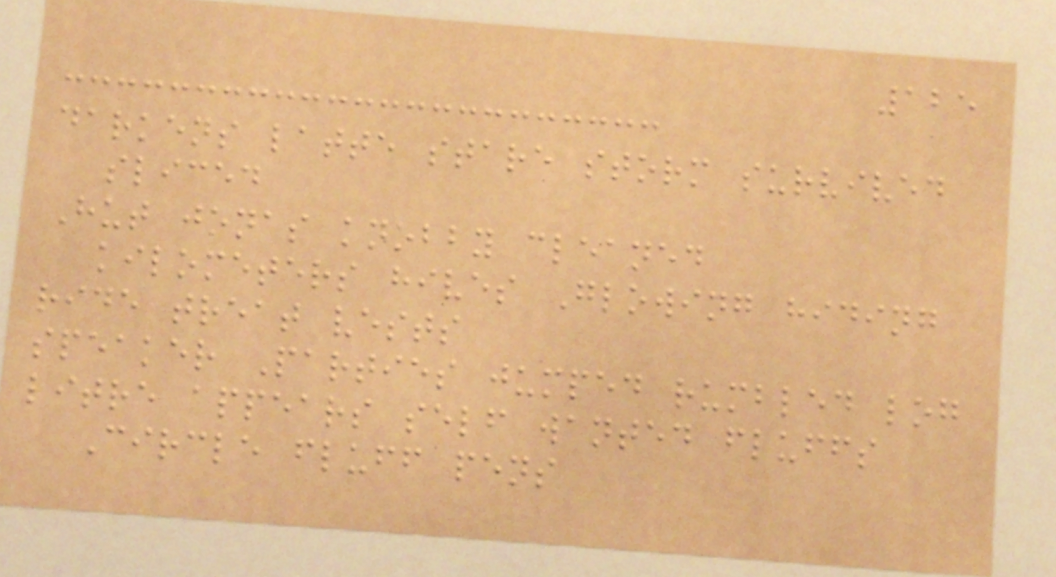125
darkens latte stare storm survived
sliced
Hut jonas knobby cleaned
kilometers hives Glowing hiding
ride treat vests
speaker Parties jumped rumbled log
litre appears self wanted fluffs
Circle fluff pens
